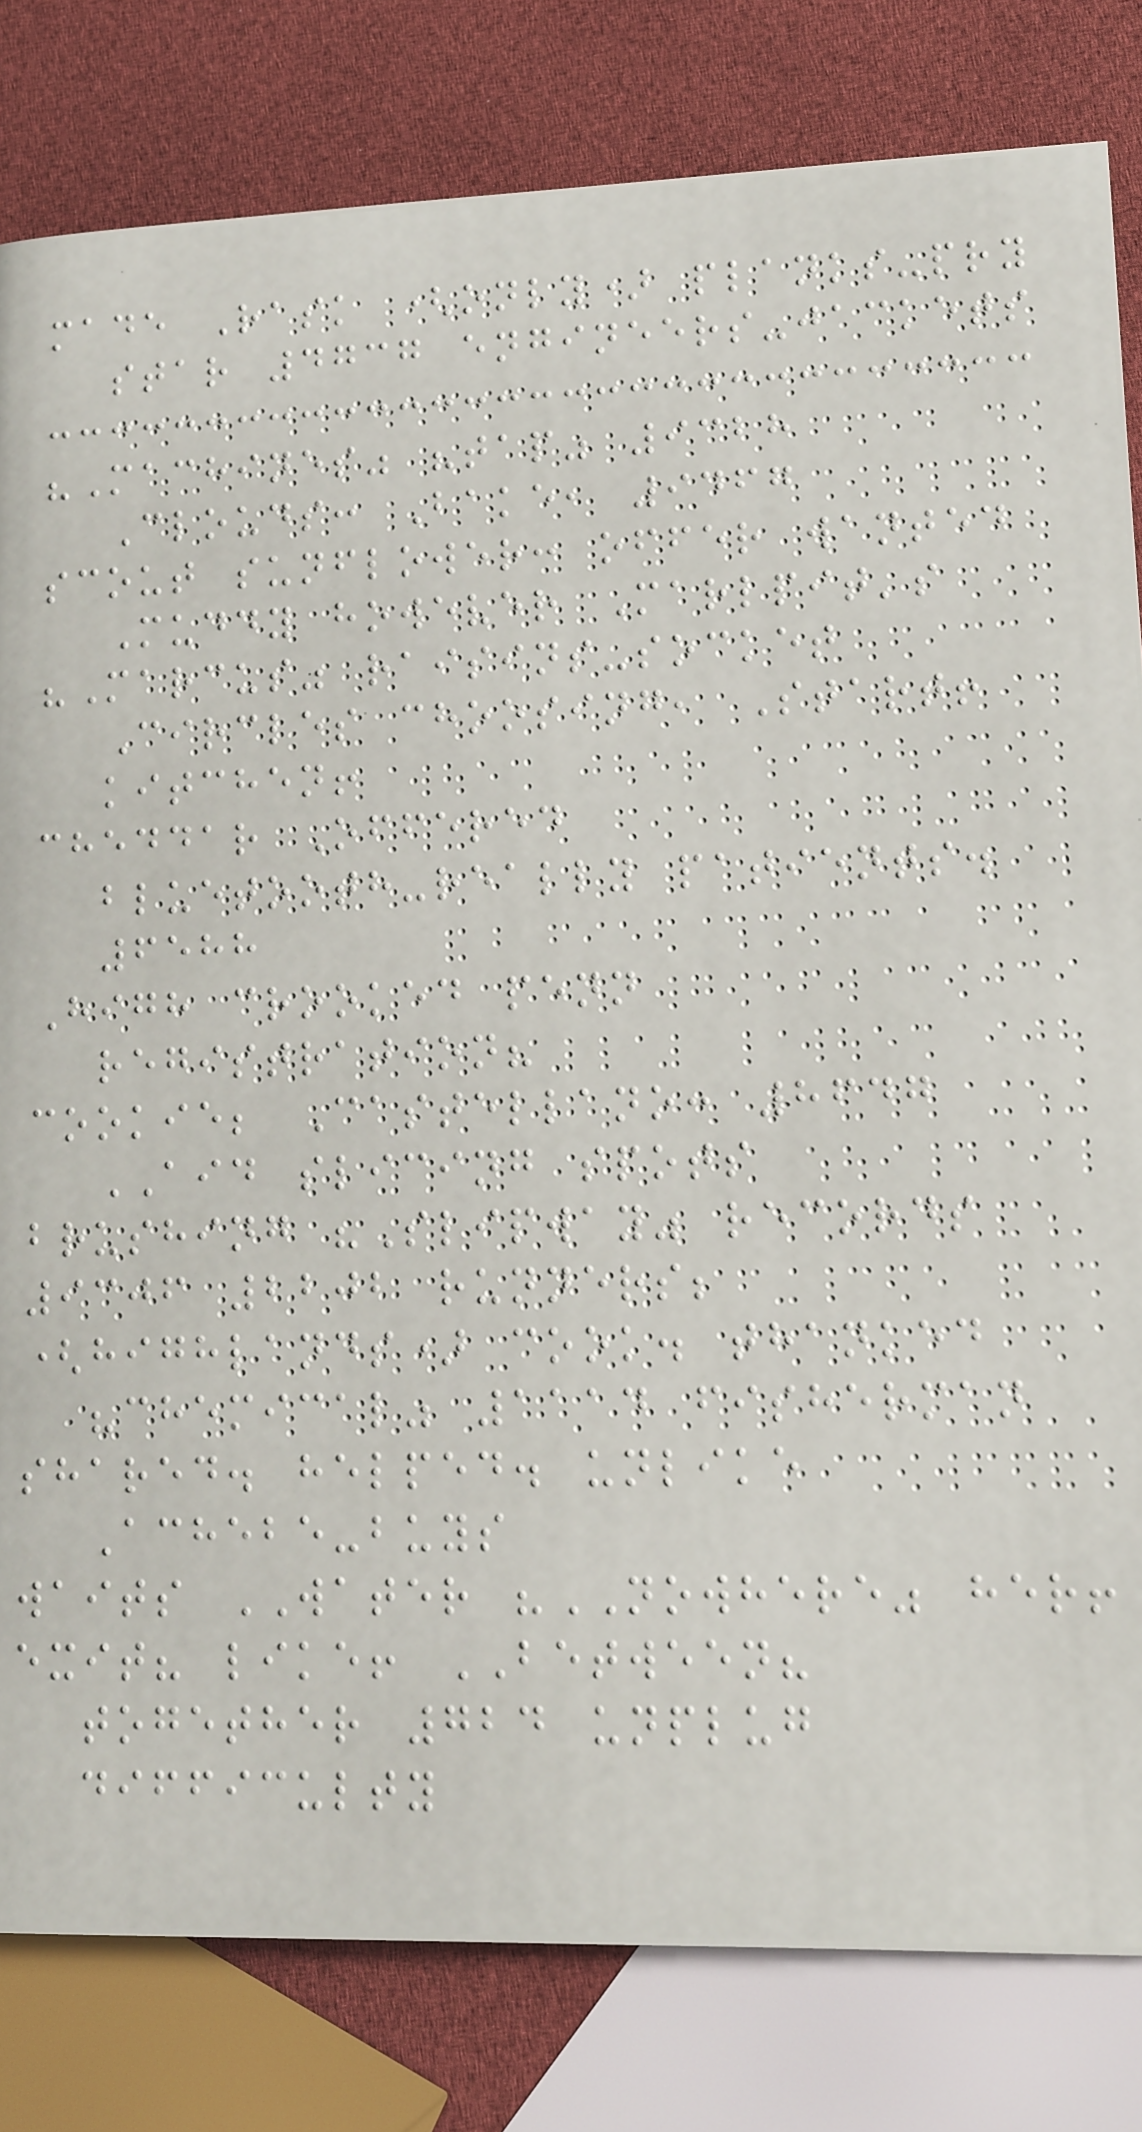made Rask (only) planks-pry
star 4737 engineers-jackets
"Machines" "tap" 9328
Clouds: Bake, 9467
scout sunflower: offer wanted
Muddy however Marlpit's
"Marcus" raisins-socket
Circles choosing, Start!
kitchen!
cheddar Offered
bluetooth-really patients.
6588
High crooked penn
registration?
cookie; Castellano: 8647
AID slicing spots
brushing "Slipway" records
9306 2202 runners;
(highlands) cook. thanked
"chemical" 1114 fisherman
shared. helped. unlike
Achebe-buys
waits WATER "NOWHERE" her!
exit? like! BETWEEN?
together 724 unplug
difficulty
